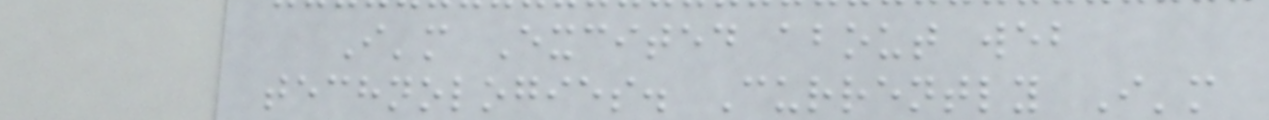I'm Excited about web
technologies. Currently I'm
